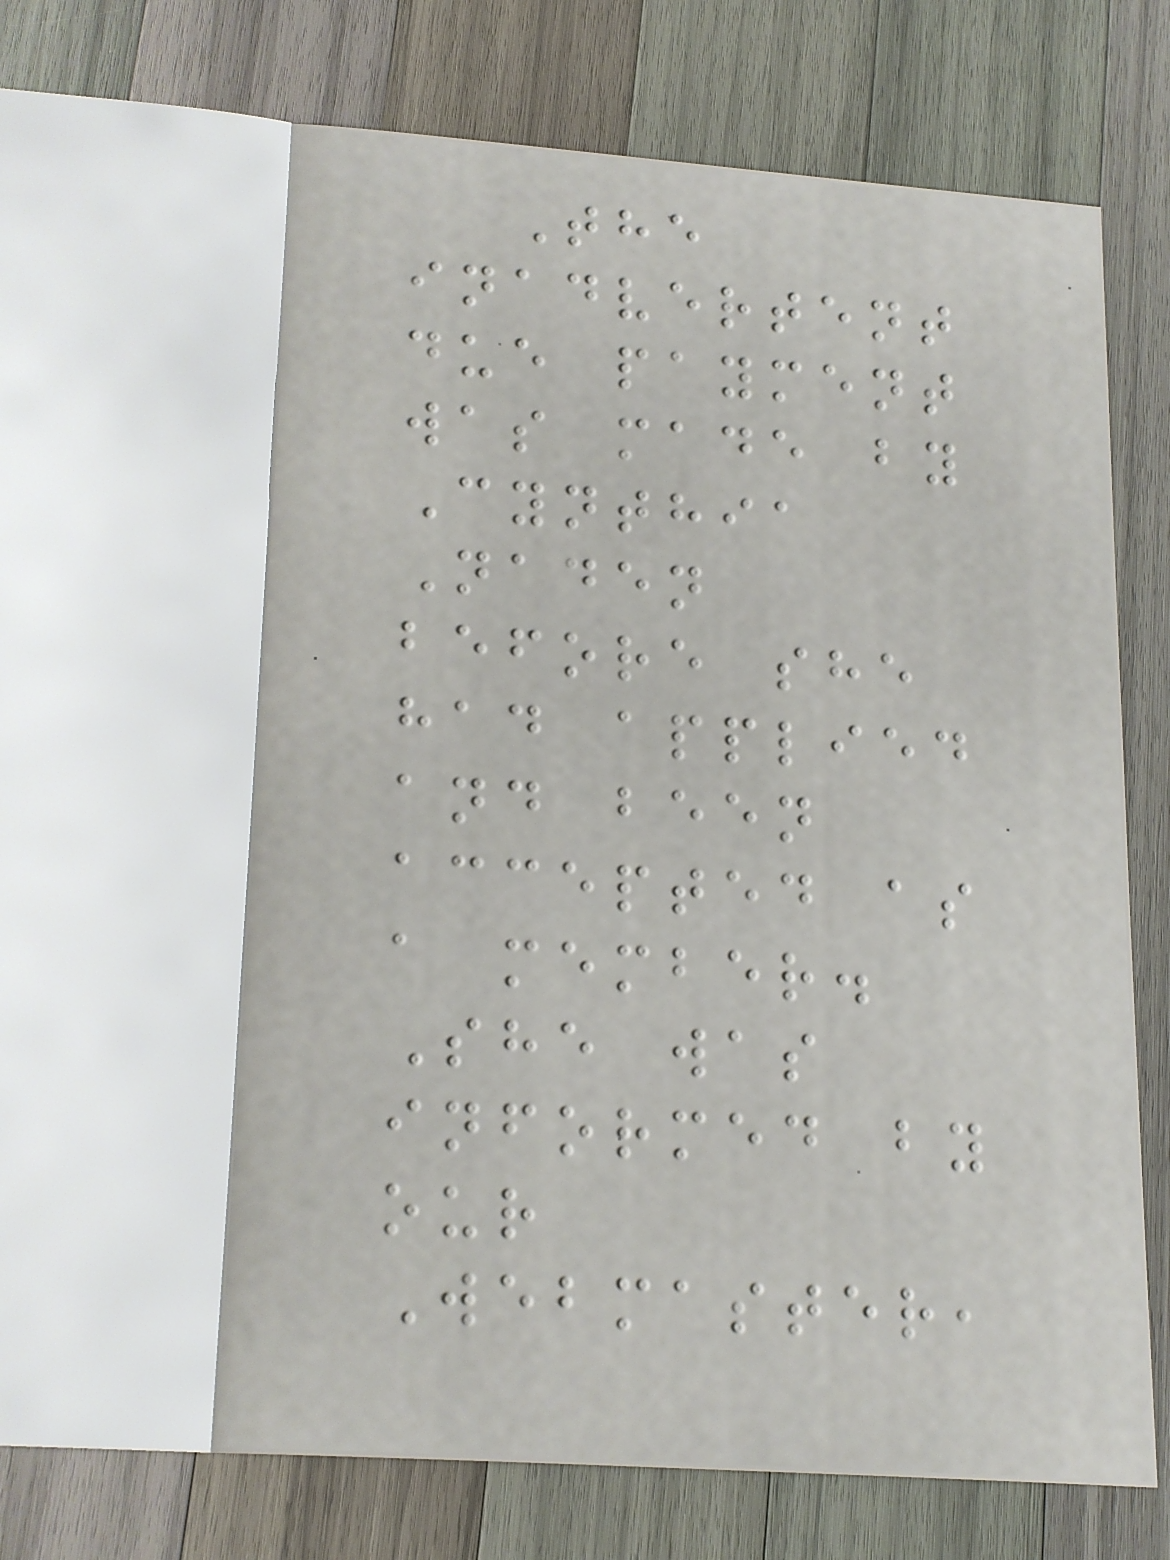The
inadvertent
due payment
was made by
Cynthia
Naden
before she
had applied
and been
accepted as
a member.
She was
informed by
our
Webmaster,
